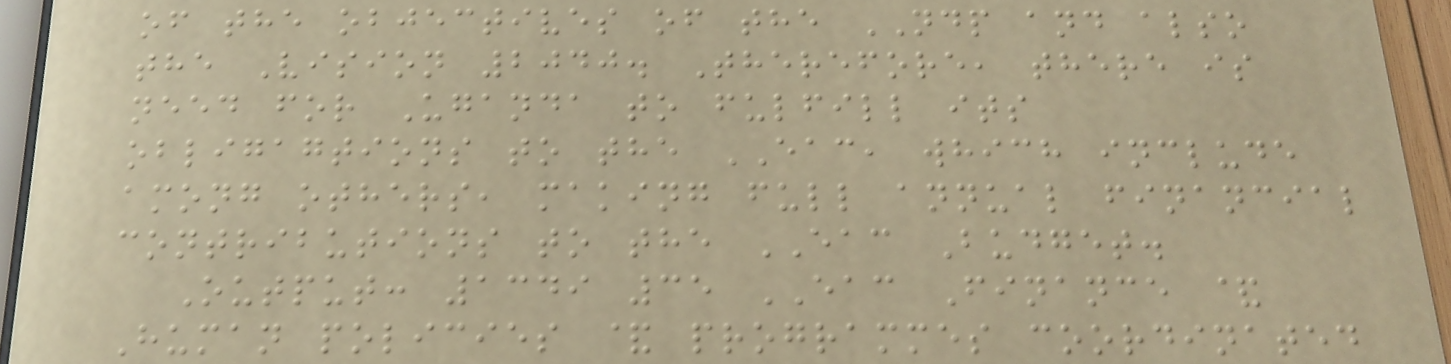of the objectives of the NDP and also
the Vision 2040. Therefore, there is
need for Uganda to fulfill its
obligagtions to the EAC, which include
among others, making full annual financial
contributions to the EAC Budget.
Output: 1349 35 EAC Finance &
Human policies & programmes coordinated
